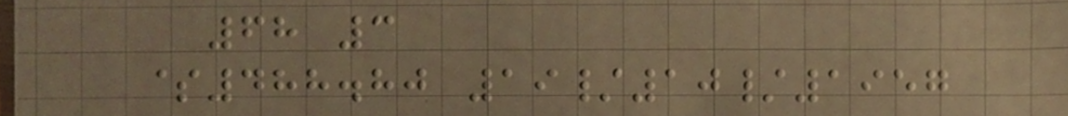68 3
$488.80 19/10/1957
